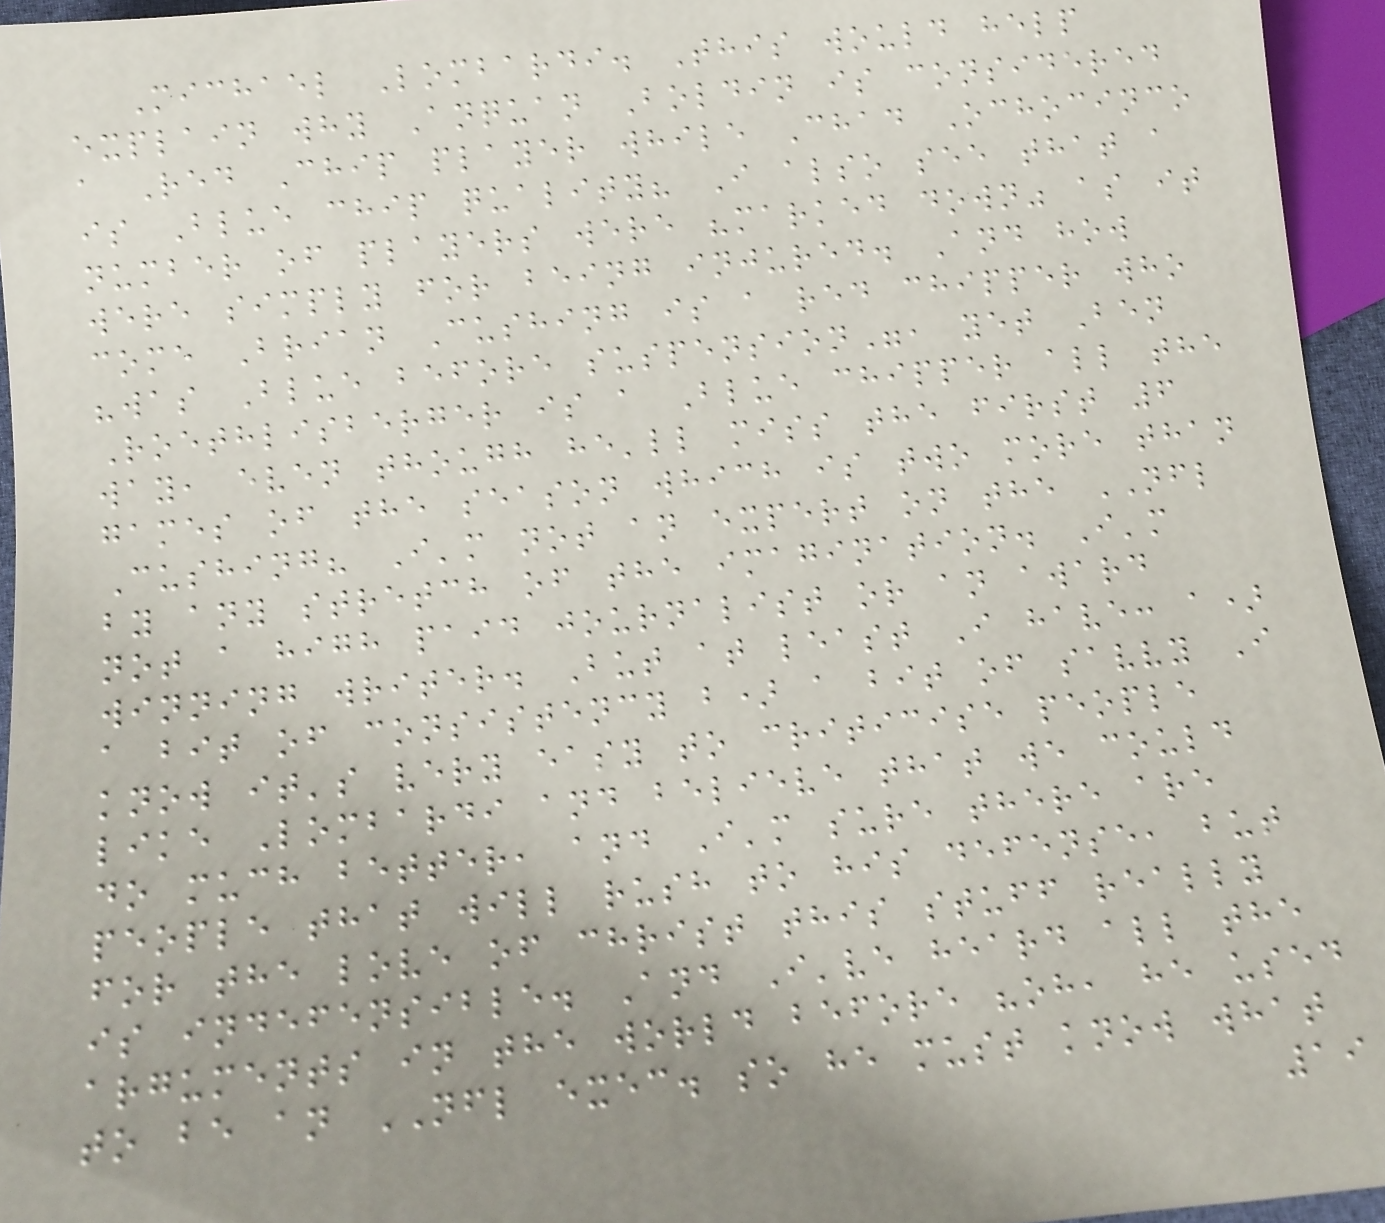Michael Lombardi. This would help
explain why Anquan Boldin is considered
a Red Chip player while Chad Ochocinco
is Blue chip quality? I also see that a
number of players were "marked down" as it
were simply for being injured. And how
come Brian Cushing is a red chipper who
"was Blue before suspension", yet Ben
Roethlisberger is a Blue chipper all the
way, even though he'll miss the first 6
games of the season which is two more than
Cushing? I'm not an expert on the NFL
by any stretch of the imagination. I'm
not a high paid journalist or an award
winning writer. But at least I have: a)
a bit of consistency b) a bit of savvy I
know it's very easy to criticise people
like Lombardi and believe that we could
do much better, and I'm sure there are
people that will rush to his defense, but
for the love of christ this stuff really
is indefensible. And I've heard all the
arguments in the world before "oh, he used
to be an NFL exec. so he must know what
19
